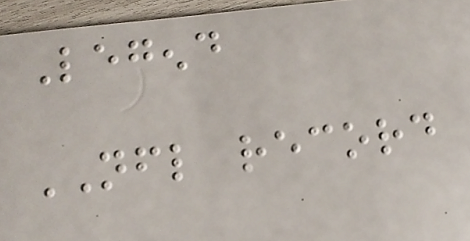Legend
NFL record
